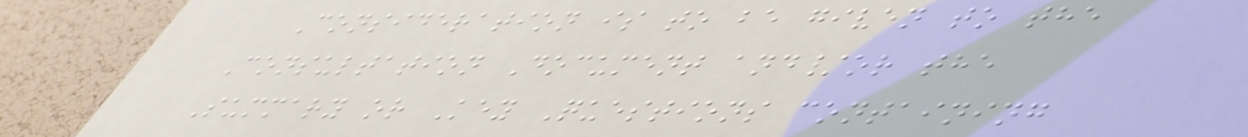Consideration is to be given to the
Consultation Document and/or the
Summary or Key Questions containing
